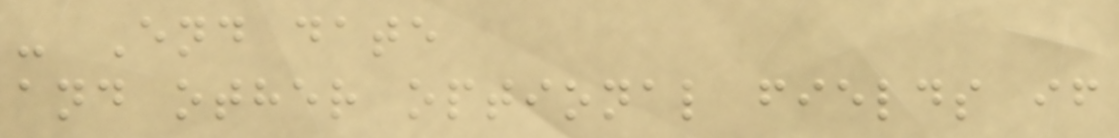- End date
and other optional fields if
